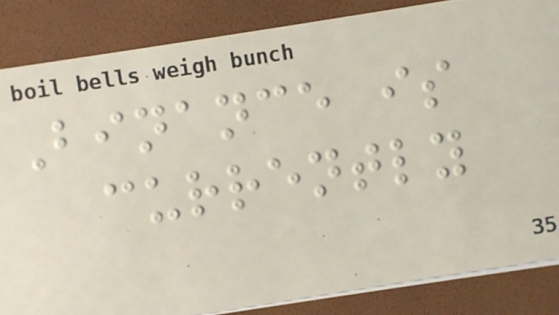Binance is
currently
